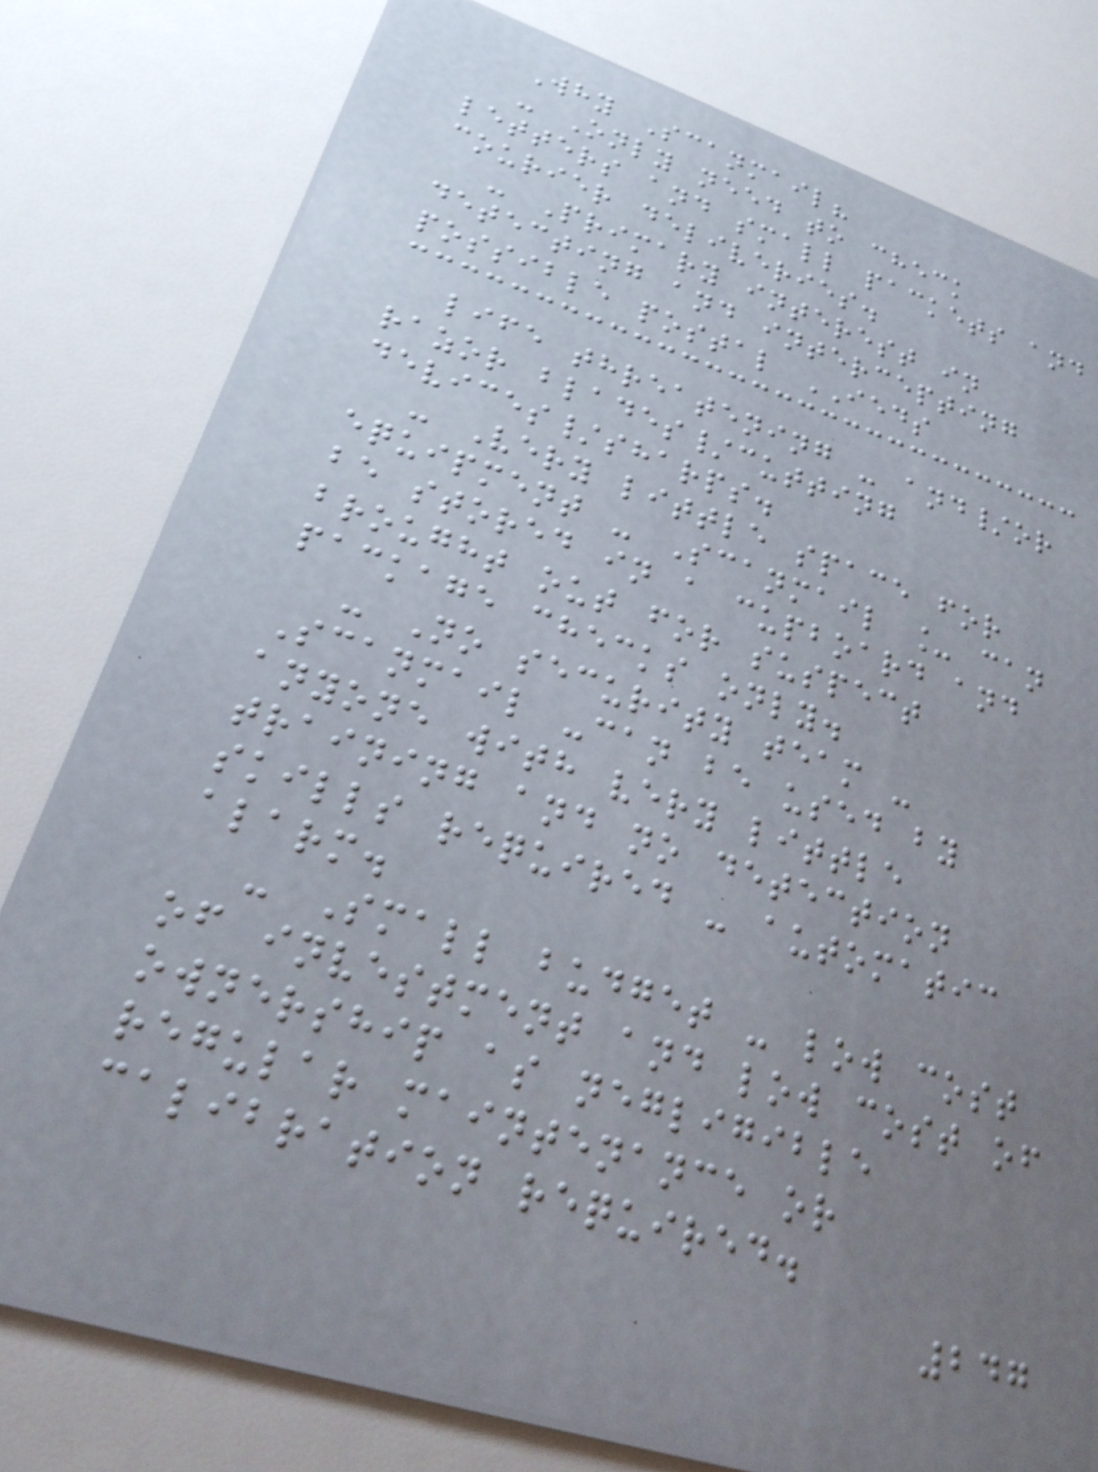Why Scanmail?
- Only need to check
letters and small packets and
courier deliveries.
- Primary interest in
detecting and intercepting
possible postal IEDS
life threatening - and/or
razor blades/cutting
devices/sharps.
- Very little space for
equipment - Scanmail _ can
be stored in a cupboard and
brought out for suspect
package checks only.
- No security team -
Scanmail -can be used by
anyone with very little
training and no detection
skills required - automatic
alarm.
- Small budget - low cost
of investment and low cost of
ownership as negligible
regular maintenance or
calibration required.
247
